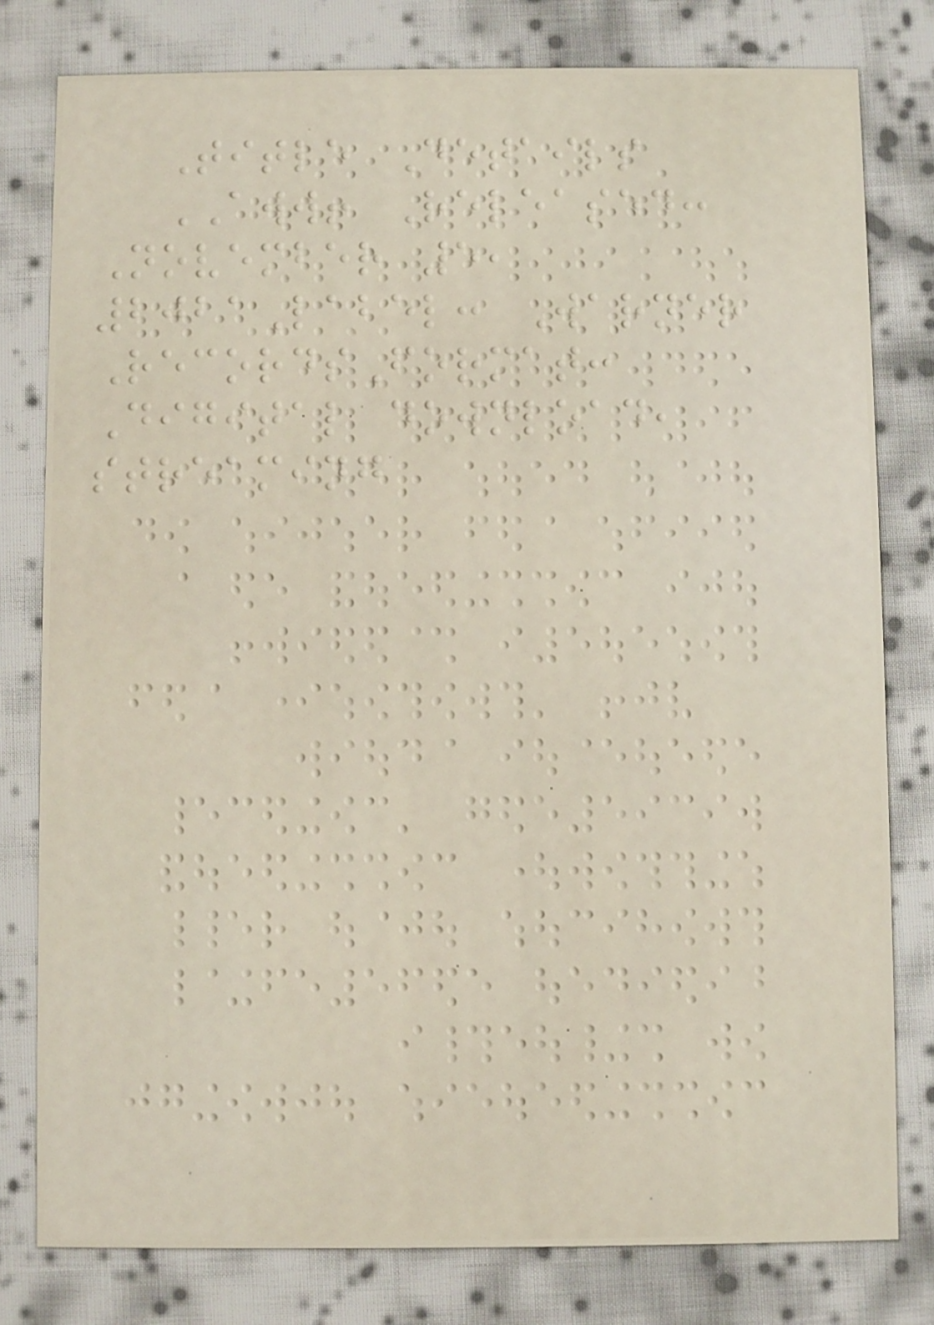Title Details
AWW! Released:
November 5,
2021Label: Warner
RecordsFormat:
Digital download,
streaming
